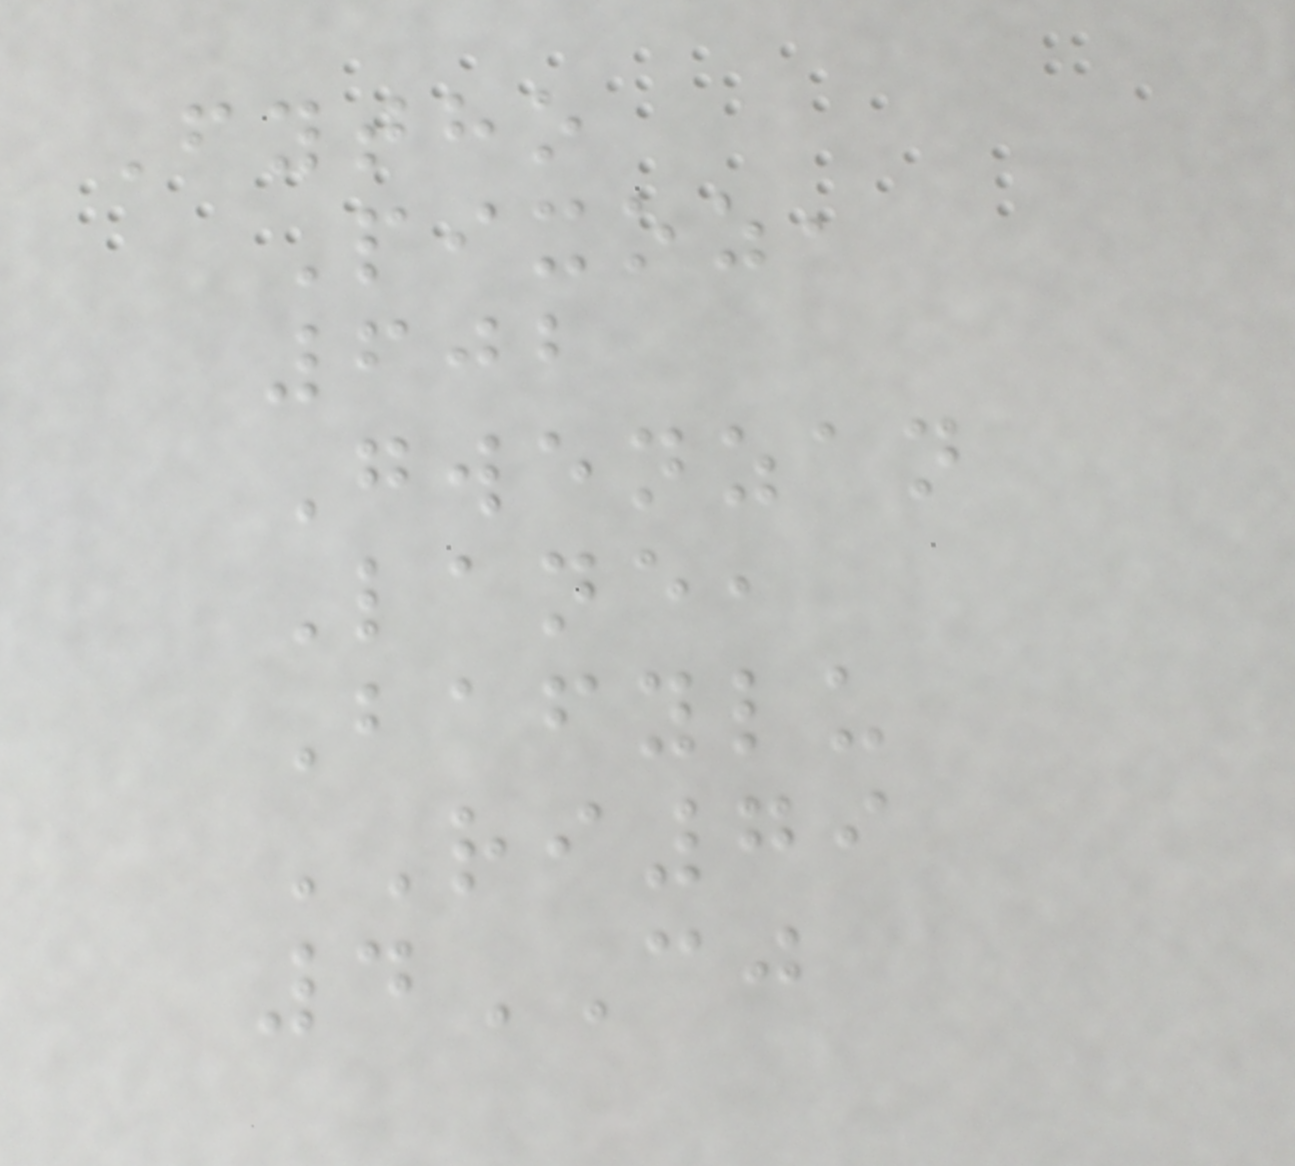Fytho
Pixoz,
602
Gwenzan
Lane,
Bafylu
RI79
4CJ
